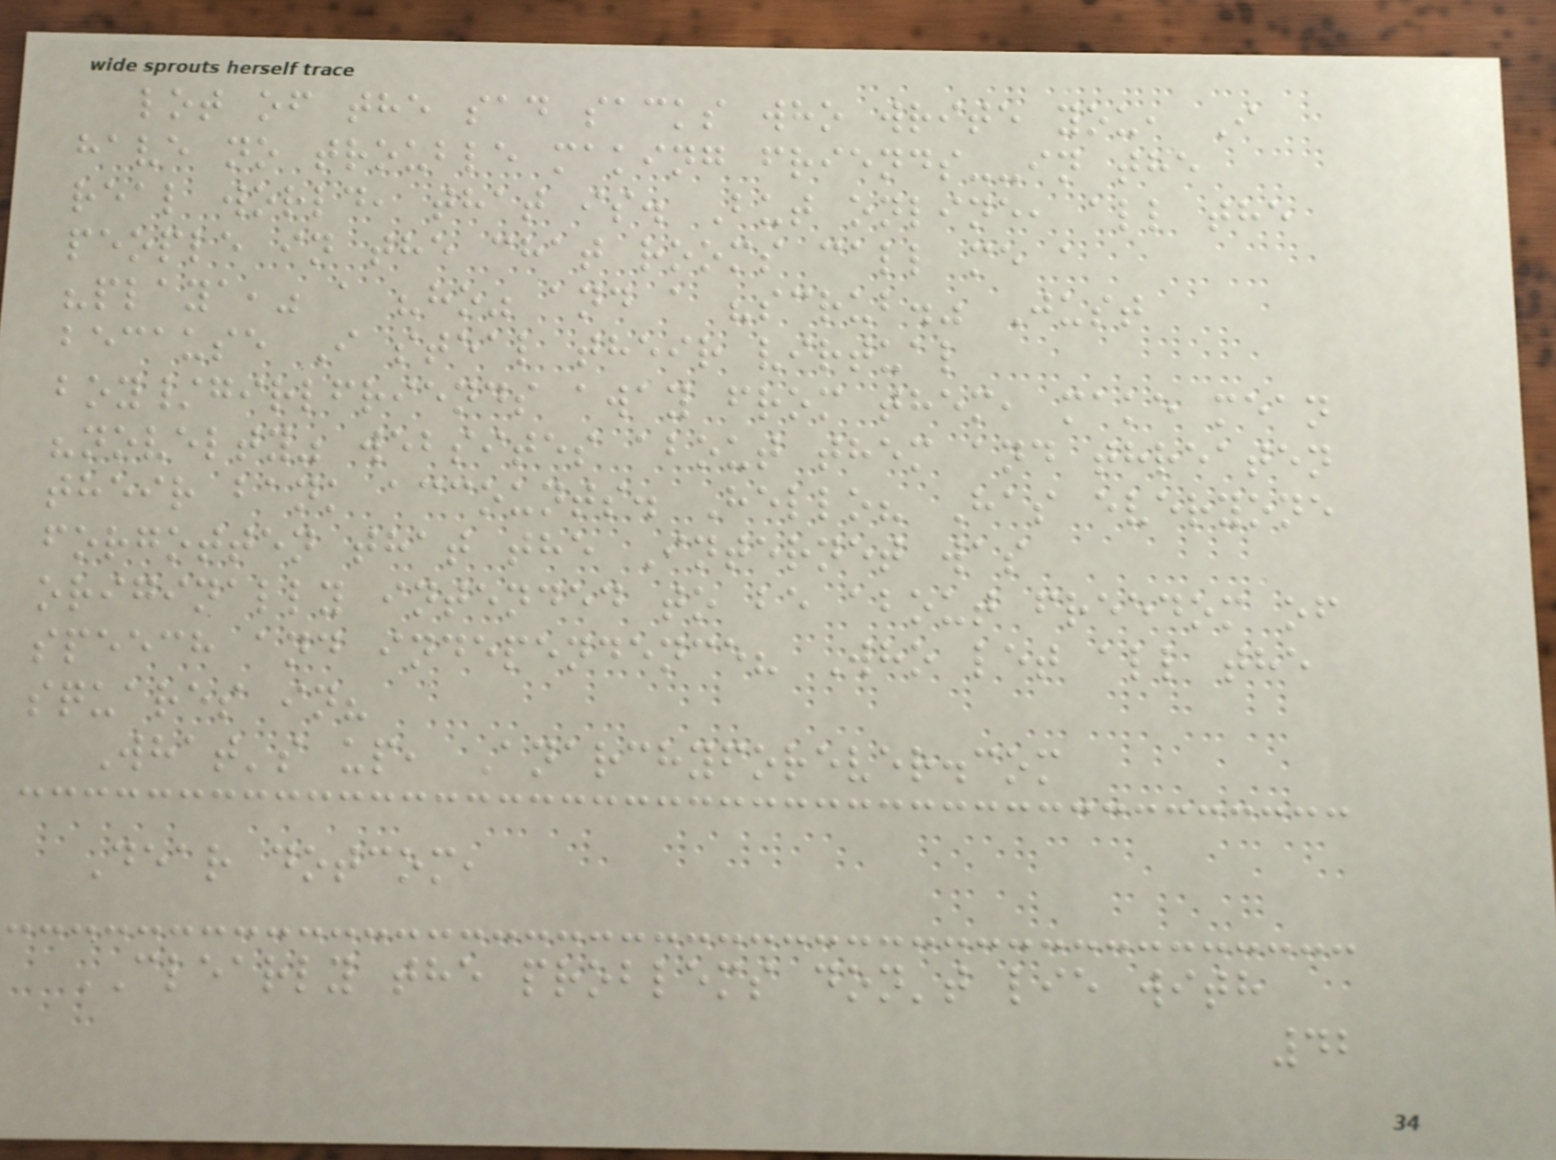lot of the sad sacks who write you, I
have no trouble making friends--in the
real world, that is. But online, all the
people in the chat rooms call me a
"playa," a "ho" and a "scrub." Just
because I steal their virtual
boy/girlfriends away from them, make mean
"novelty" websites about them and threaten
their bank accounts. Hello? Has everyone
forgotten that the Internet was
originally intended to be about freedom of
speech and independence? Who let all the
squares in?
What's up, Anarchyforever.com
Dear dotcom,
CLEARLY the problems don't lie with
42
